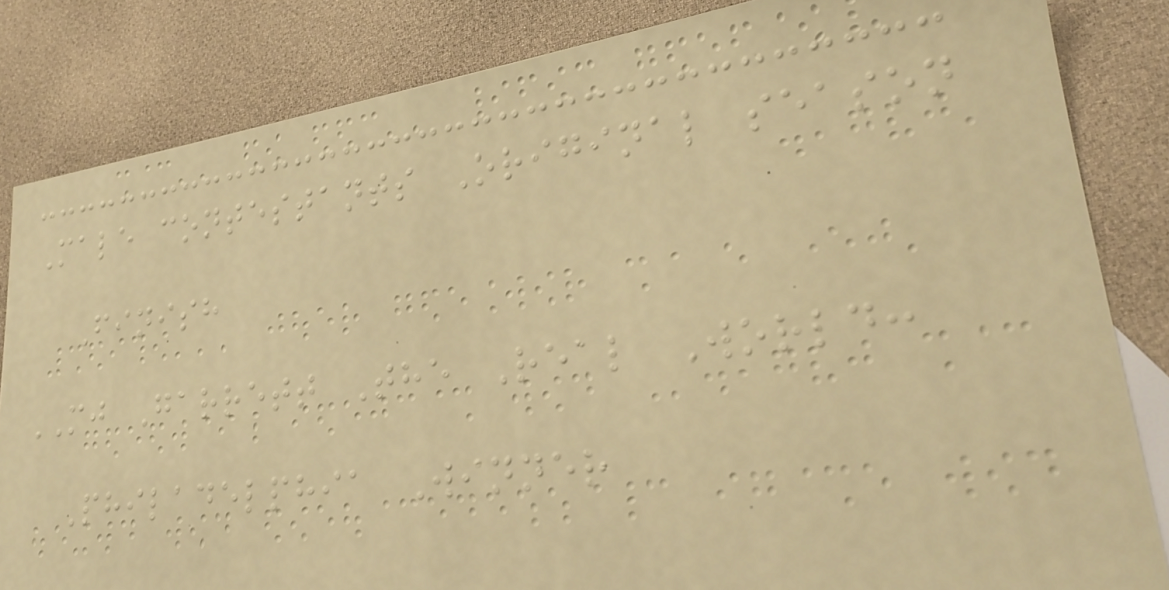Male contestants Original season
Finish
MJ Garrett The Real World:
Philadelphia Winner
